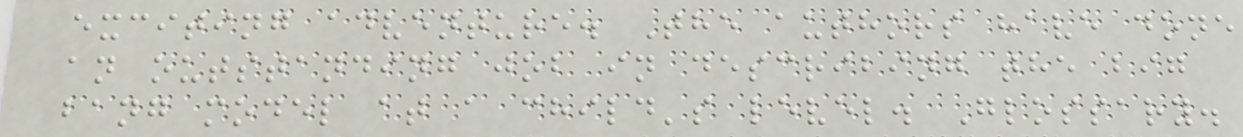exciting adventure. The authors have done
an outstanding job in describing the big
bang model at a child's level. Glossary.
